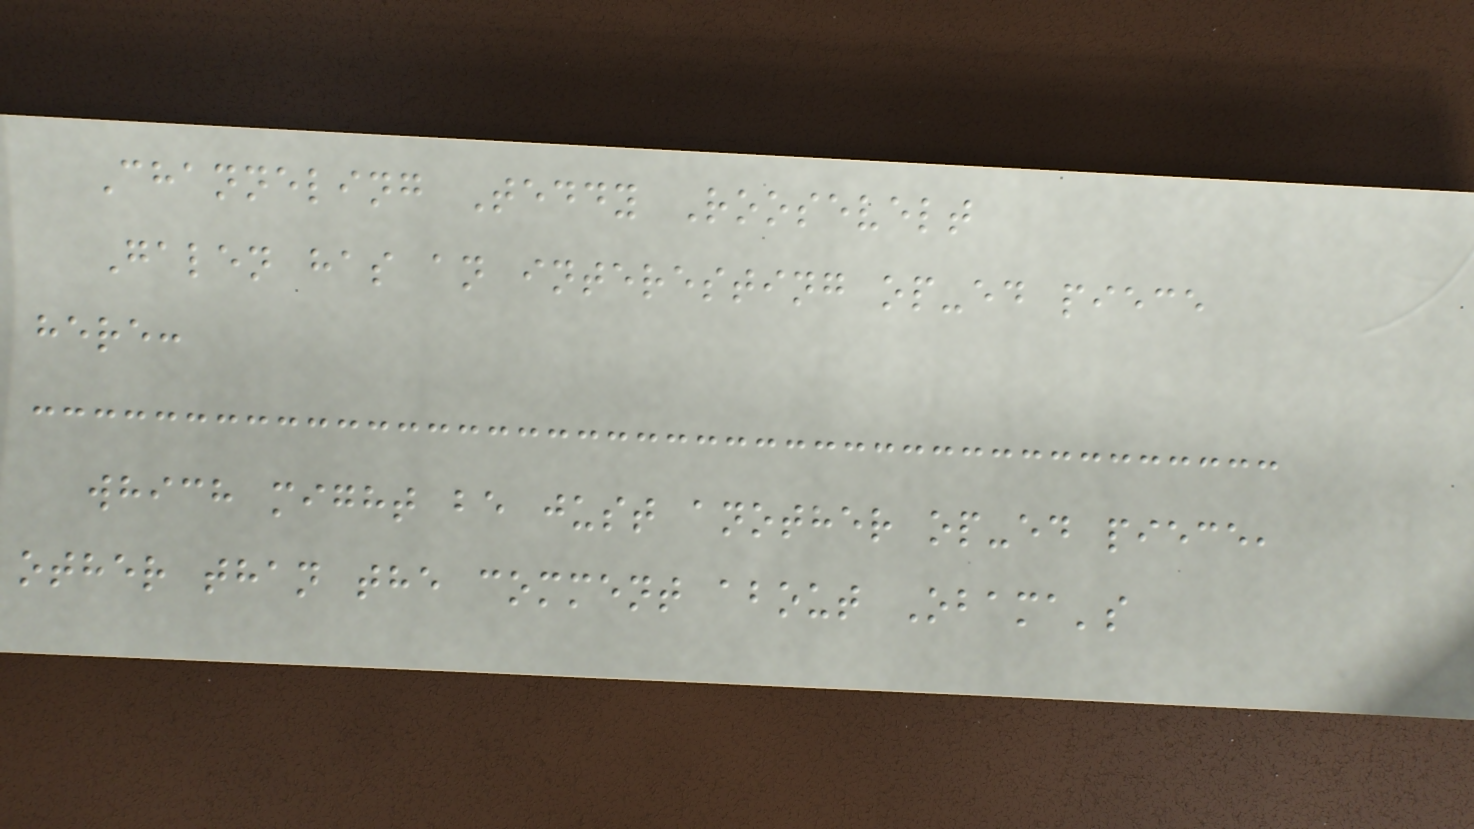Channeling Teddy Roosevelt
Galen has an interesting op-ed piece
here:
which might be just another op-ed piece,
other than the comment about Obama's
